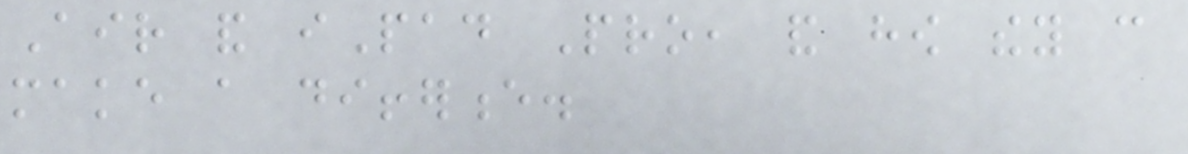Air and iPad Pro, and how they can
make a difference.
